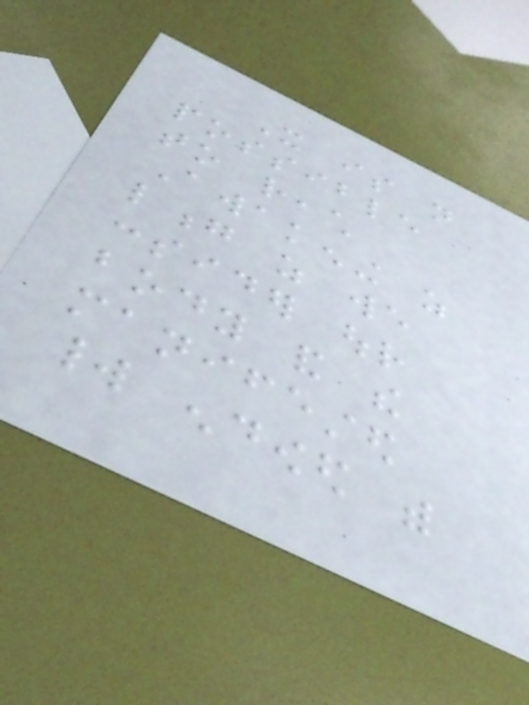It is not
possible
to reach
Awakening as
long as we
consider our
body and the
manifested
world endowed with
